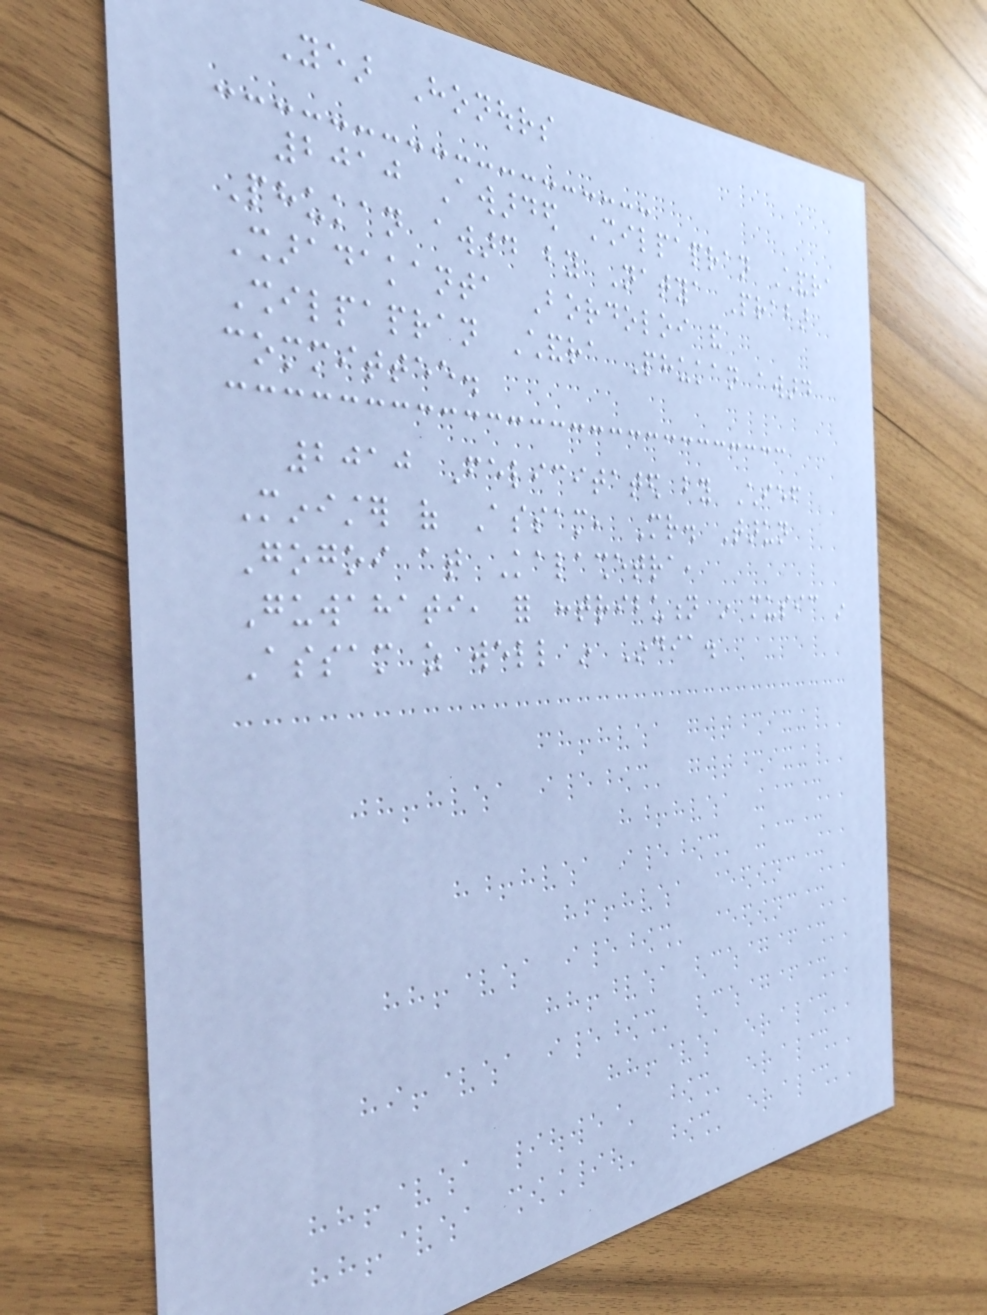Year Honours
2010 Awarded Shilpapran Chandra
Phukan award by Natya Prabar
Sharadakanta Bordoloi and
Shilpapran Chandra Phukan award
committee.
2010 Felicitated by Chief
Minister of Assam, Mr. Tarun
Gogoi at Kalashetra,
Guwahati, for contribution in music in
Assam as well in India.
